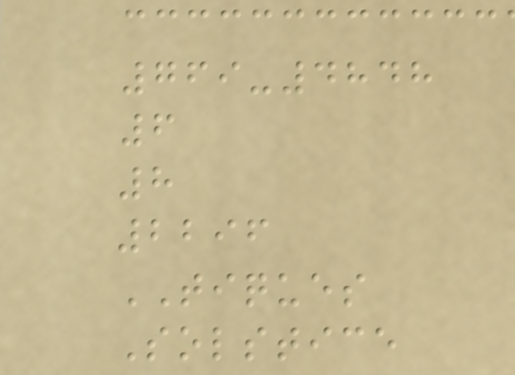769-4848
6
8
2296
TIQUES
Solstice
